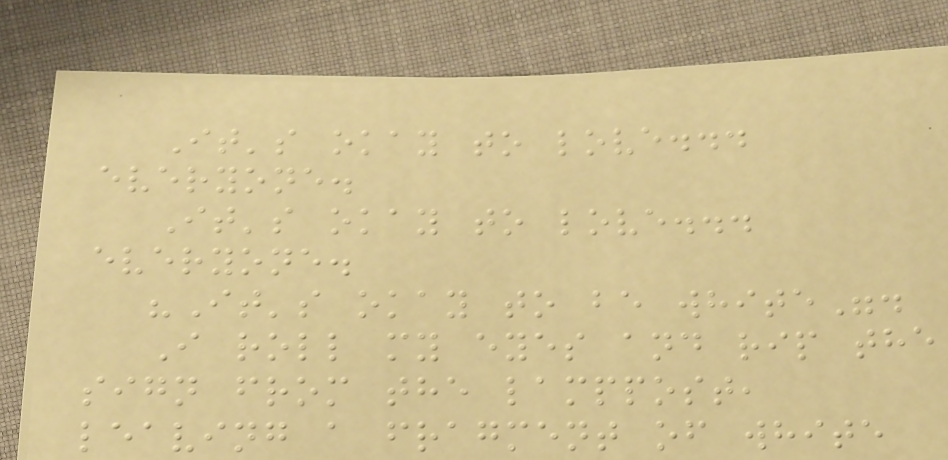It's okay to love...
everyone.
It's okay to love...
everyone.
"It's okay to be white".
I roll my eyes and rip the
sign from the lamppost,
leaving a fragment of white
